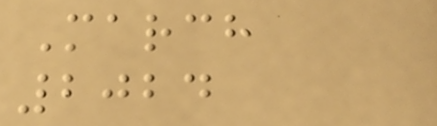March
2024
